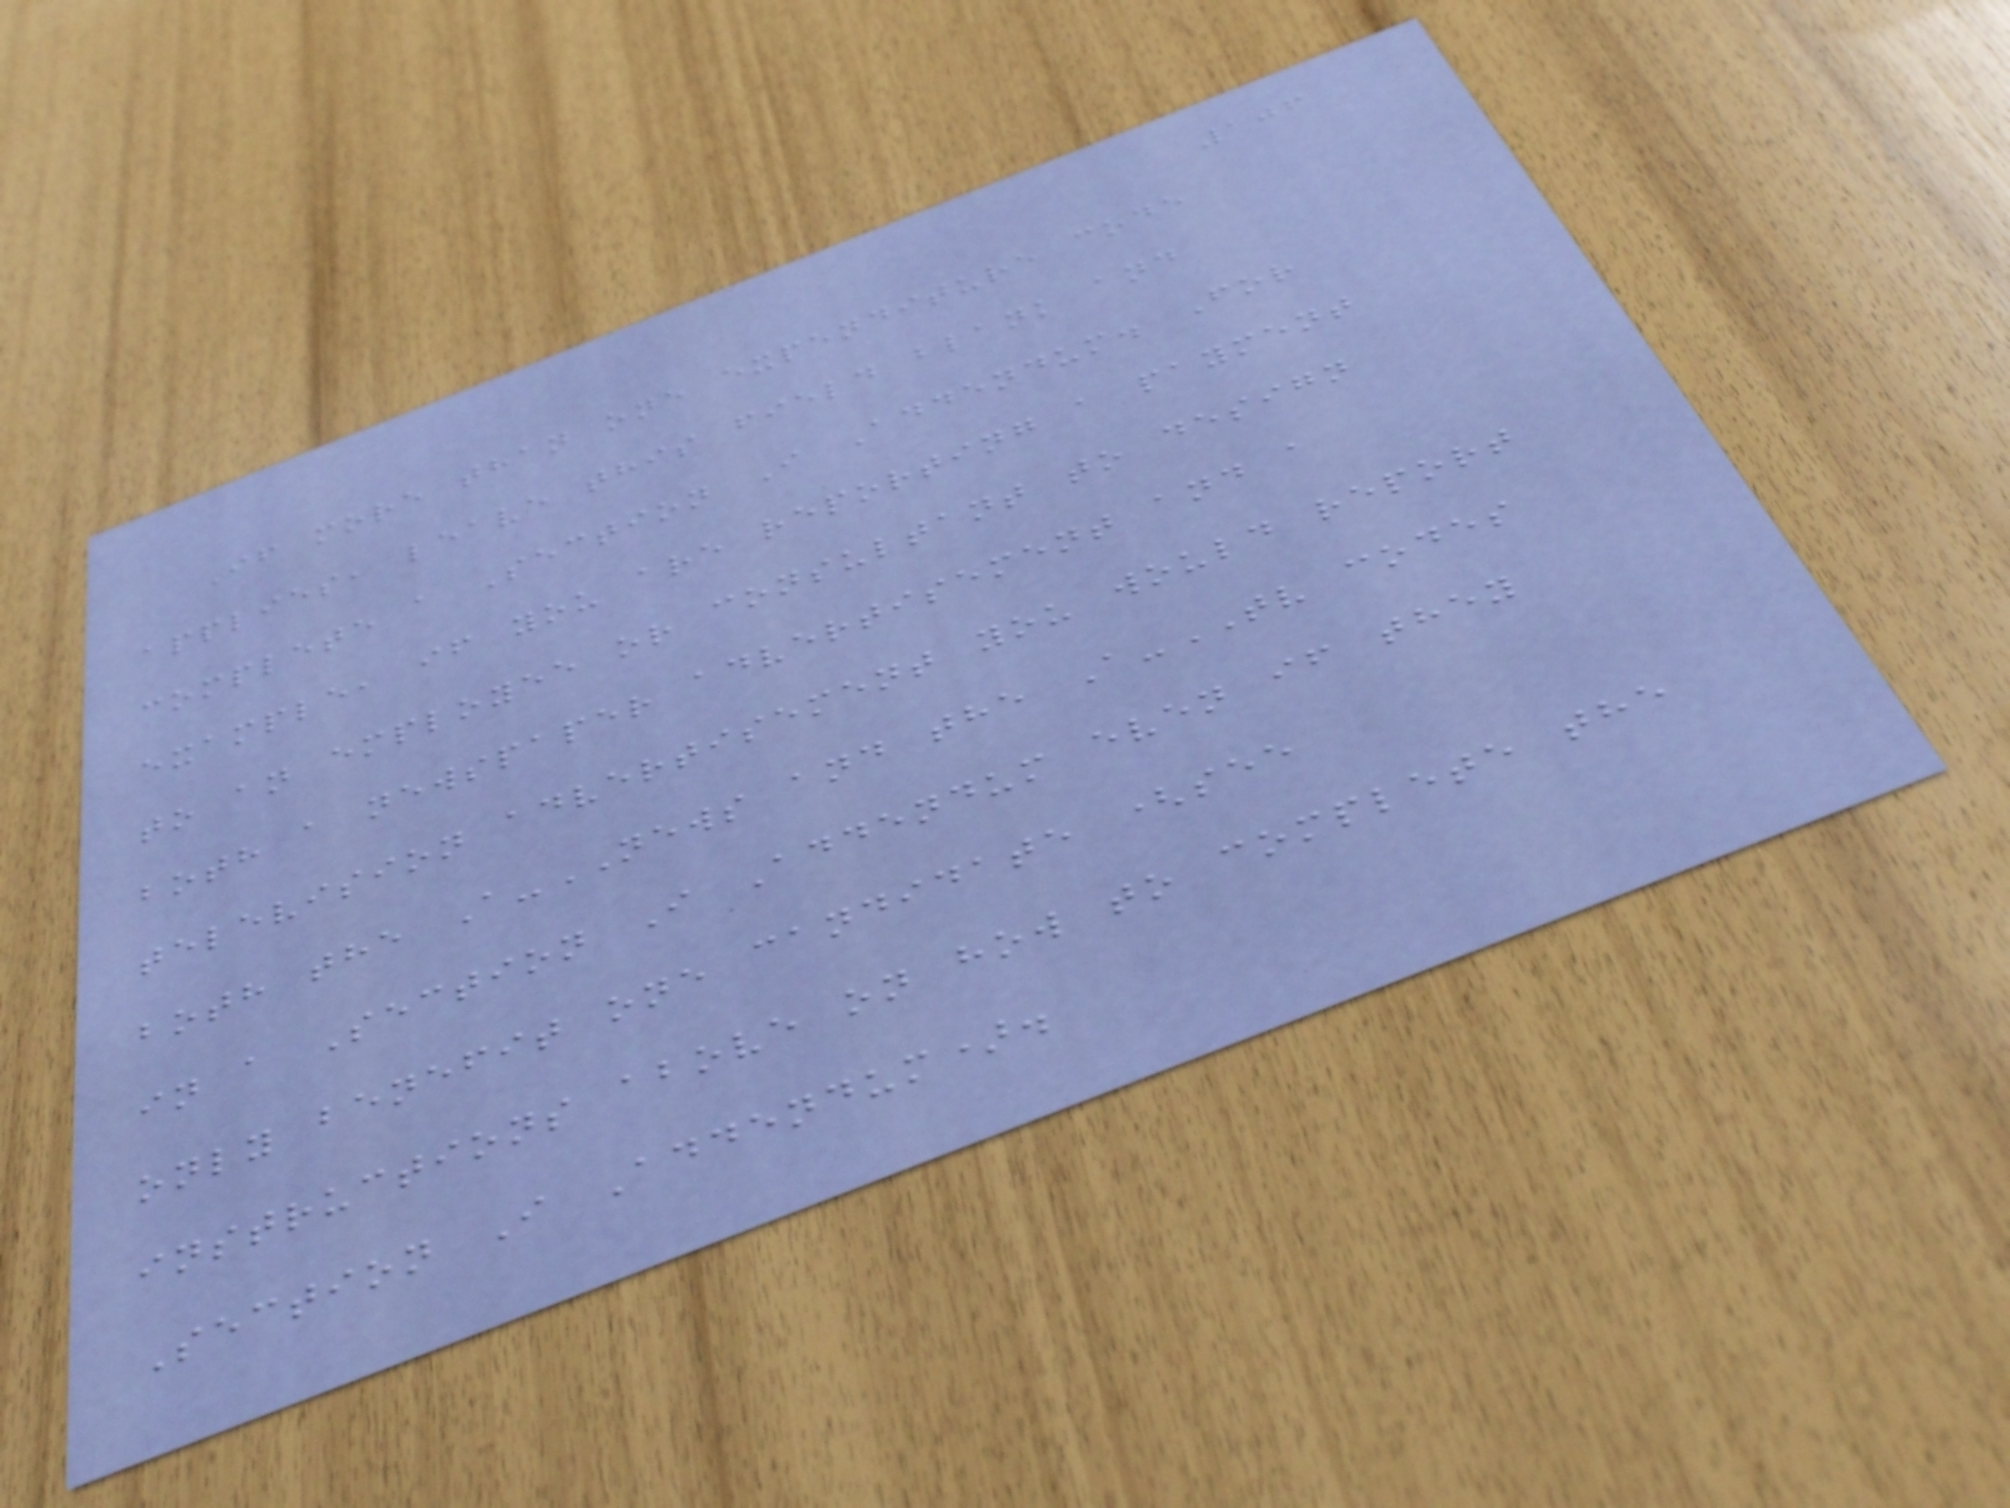106
If more than one expenditure code
applies, leave this field blank and
complete a Section I Addendum. For
example, if you are reporting a payment
to an employee or consultant to design
both a newspaper advertisement and a
television advertisement you would report
both the A-NEWS and the A-TV codes
in a Section I Addendum even if they
only benefit one candidate (see
instructions above on how to complete the
Section I Addendum).
